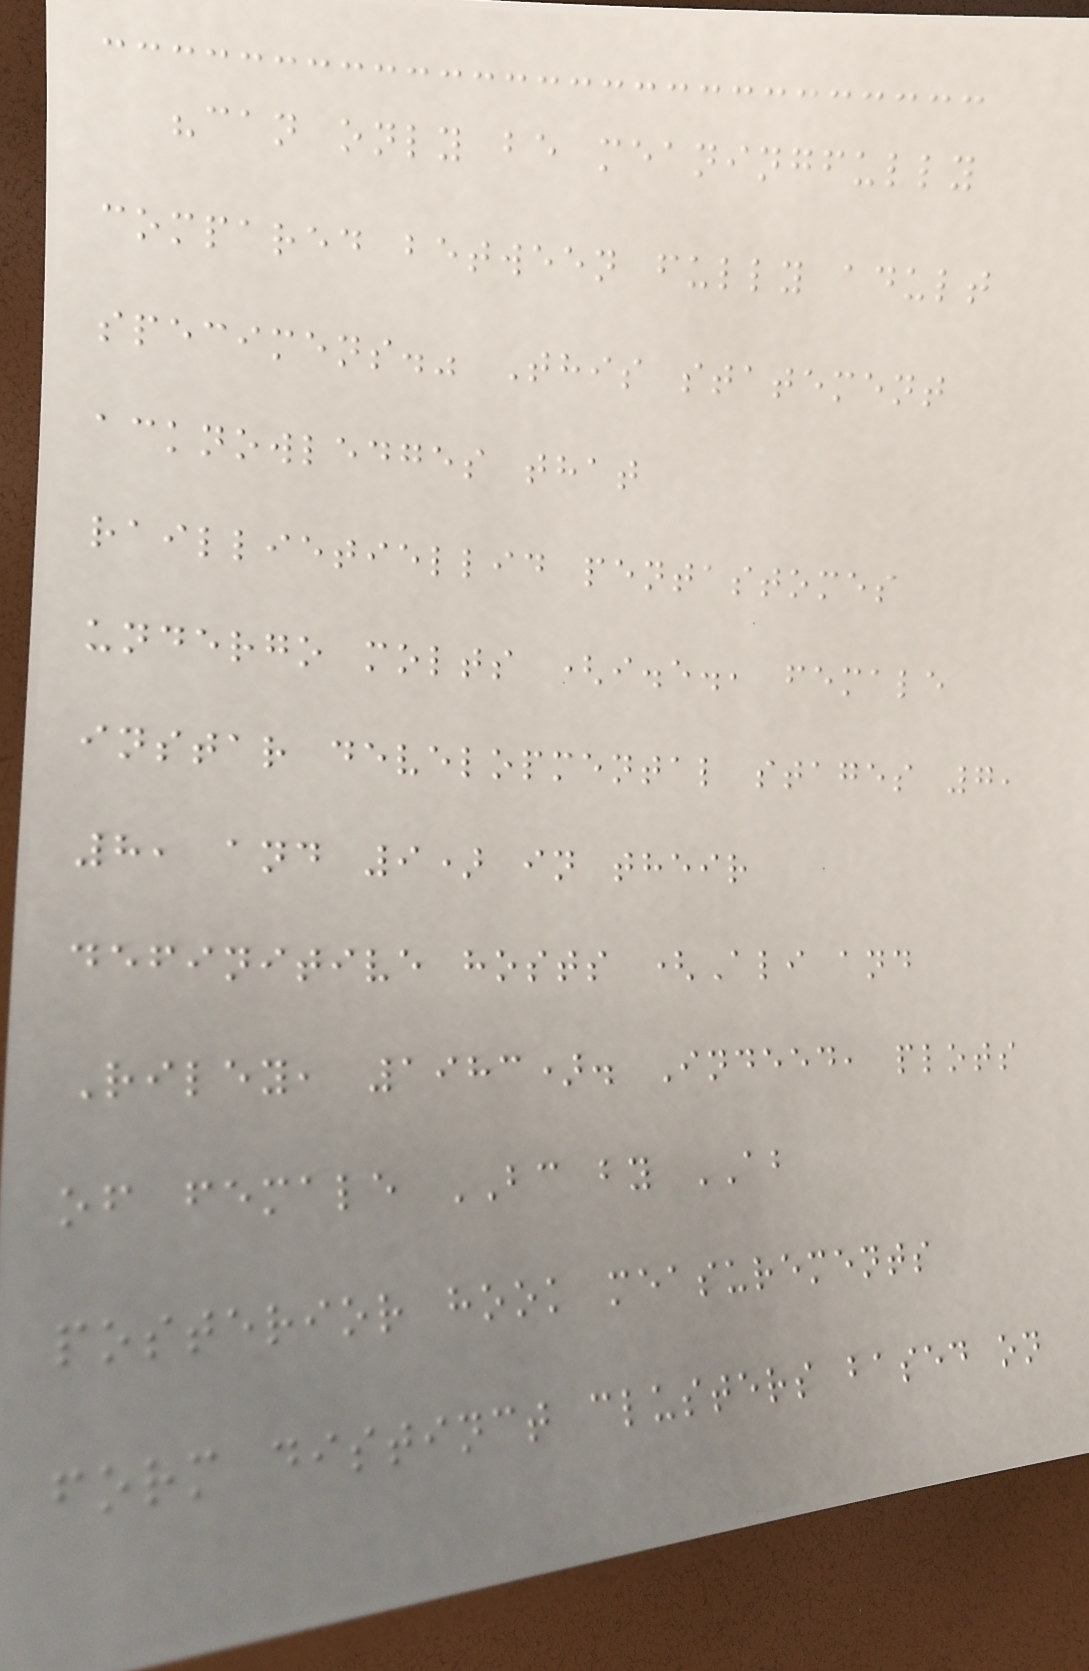"can only be meaningfully
compared between fully adult
specimens." This statement
acknowledges that
raillietiellid pentastomes
undergo molts (i.e., female
instar developmental stages 7,
8, and 9) in their
definitive hosts (Ali and
Riley, 1983). Indeed, plots
of female BC by AB
posterior hook measurements
form distinct clusters based on
